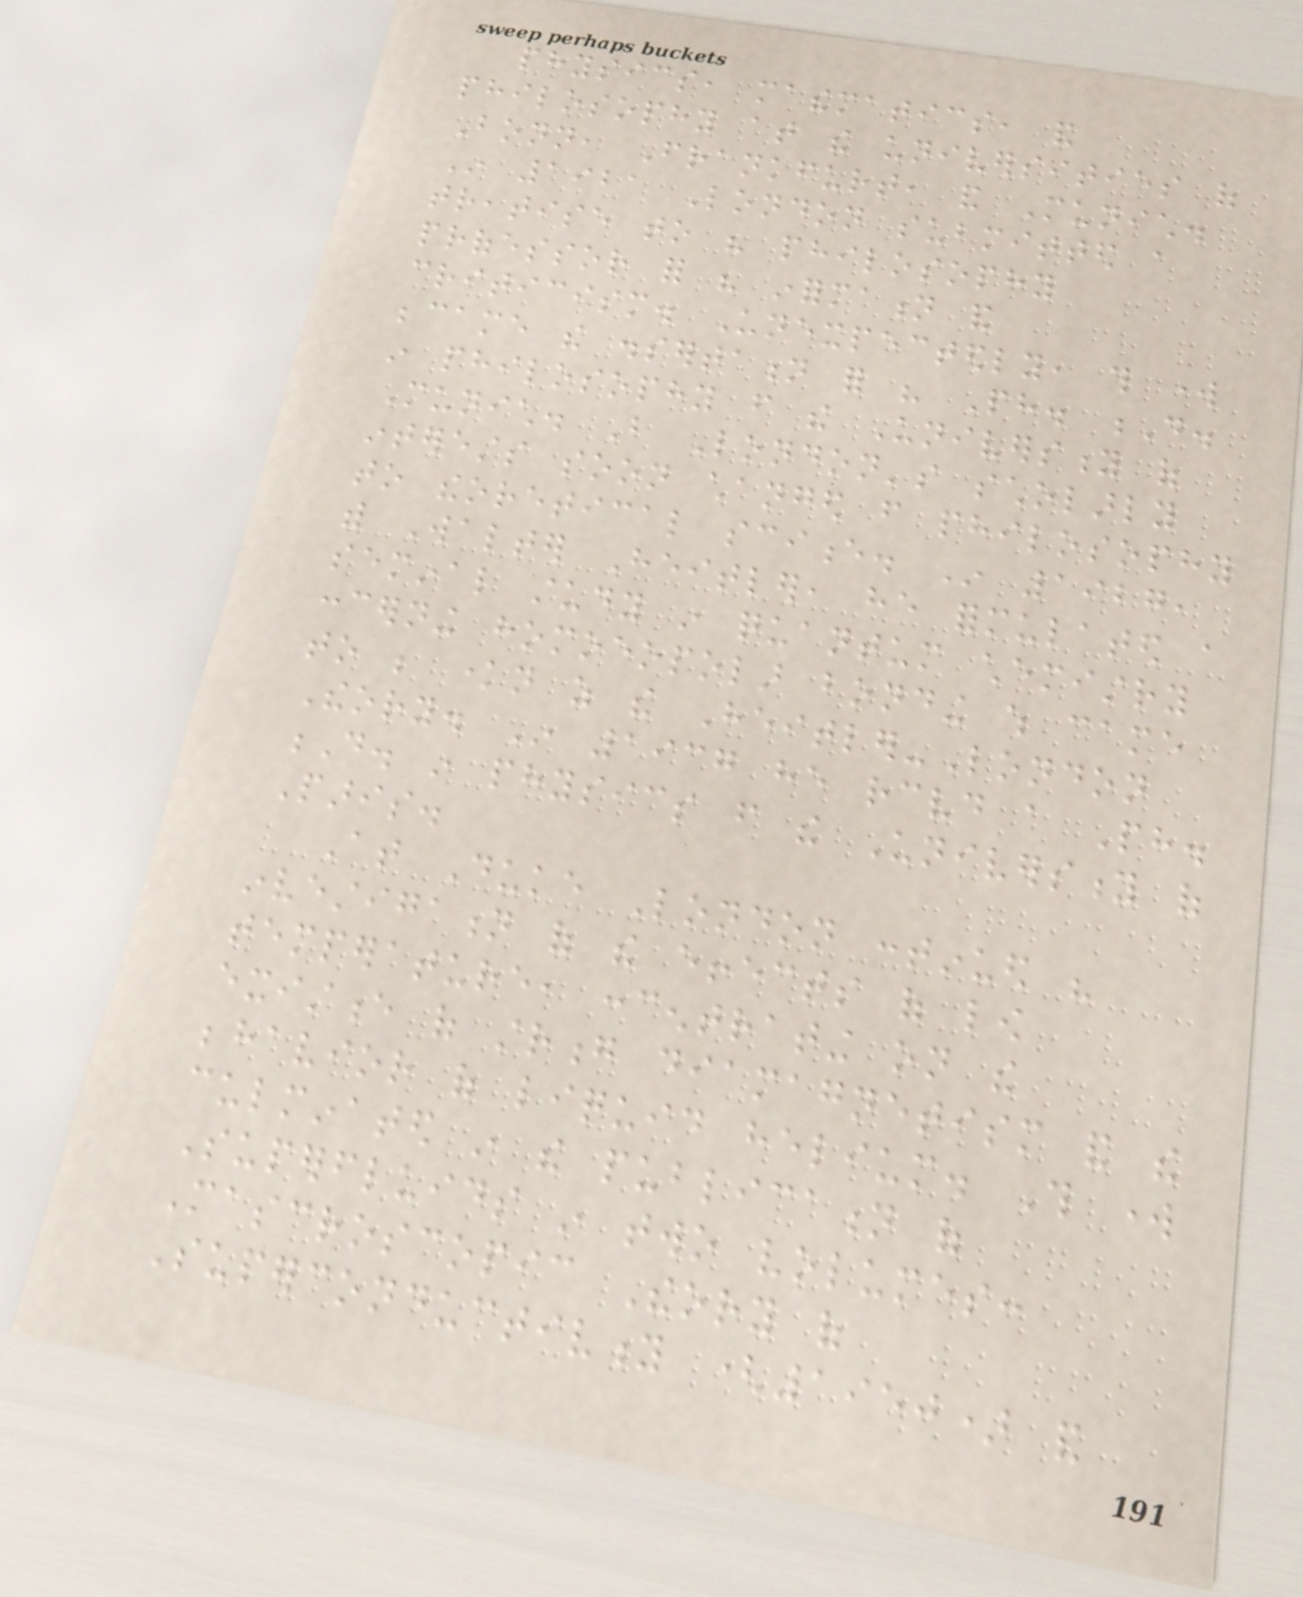physics, mathematics, and
philosophy at the universities of
Bonn, Frankfurt, and Munich.
In 1921 London submitted a
treatise to his philosophy
professor for his information and
criticism. Unexpectedly, this work
became the dissertation for his Ph. D.
in philosophy from the University of
Munich. But London's scholarly
interests soon changed from philosophy
to theoretical science. In 1927,
with Walter Heitler, he formulated a
seminal study in quantum chemistry
concerning homoeopolar bonding which came
to be known as the Heitler-London
Theory. In 1937 he received a Ph.
D. in physics from the University of
Paris.
At Duke London continued his
investigation of the effects of low
temperature, concentrating on the
existence of strong diamagnetism and the
behavior of liquid helium. This work
culminated in the publication of
Superfluids in two volumes:
Mascroscopic Theory of
Superconductivity (1950) and
